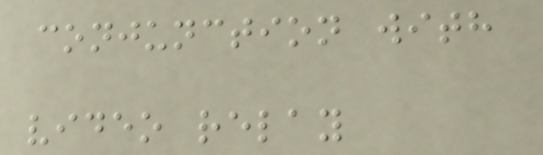conjunction with
video relay
